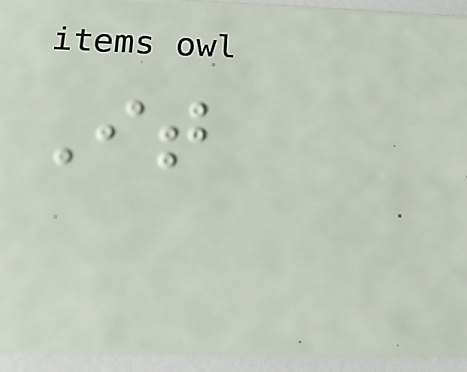It
